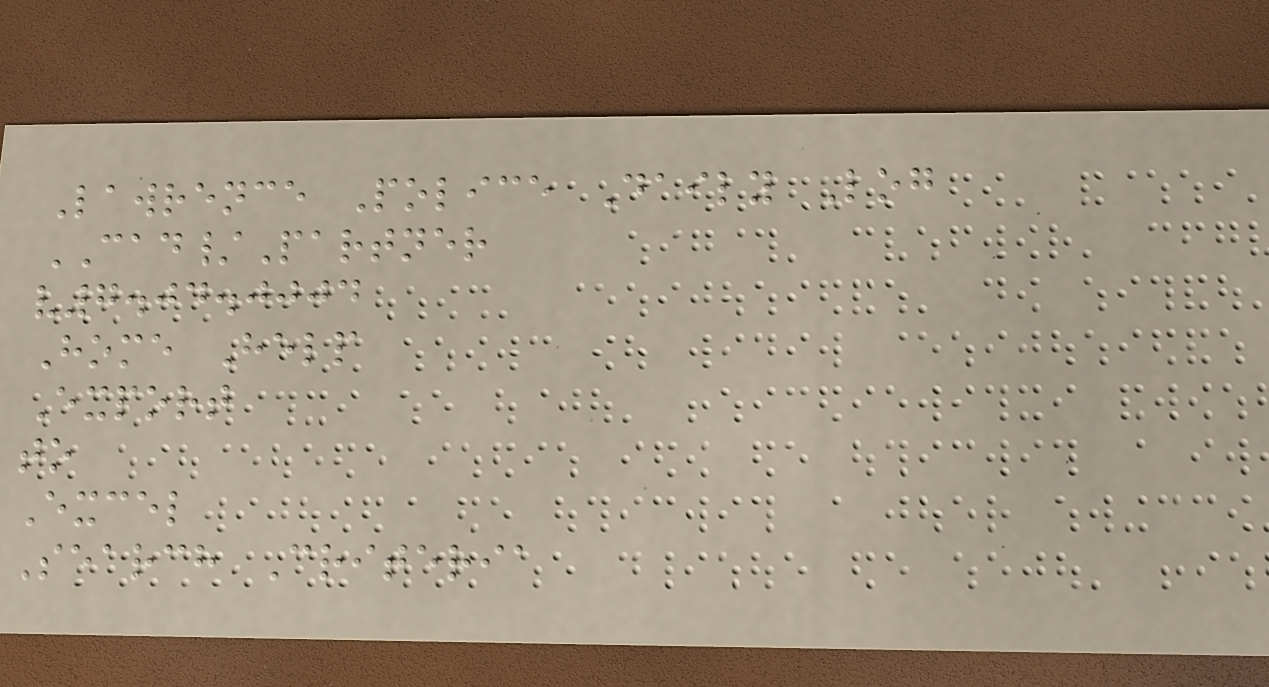Lawrence Police Daily Log
CAD/Partner
v7.04.0004
Home Help
Export
to
Excel
Search Criteria
